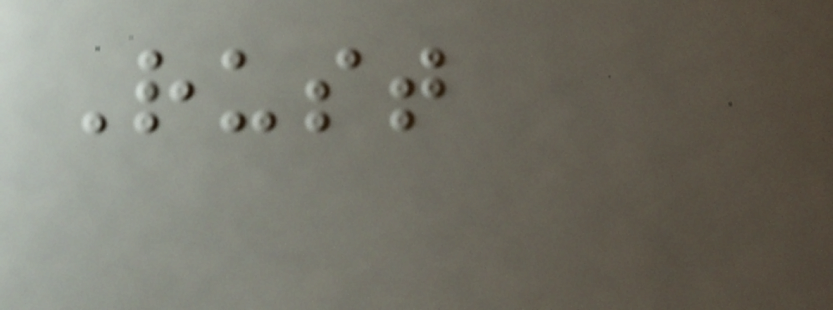Rust
